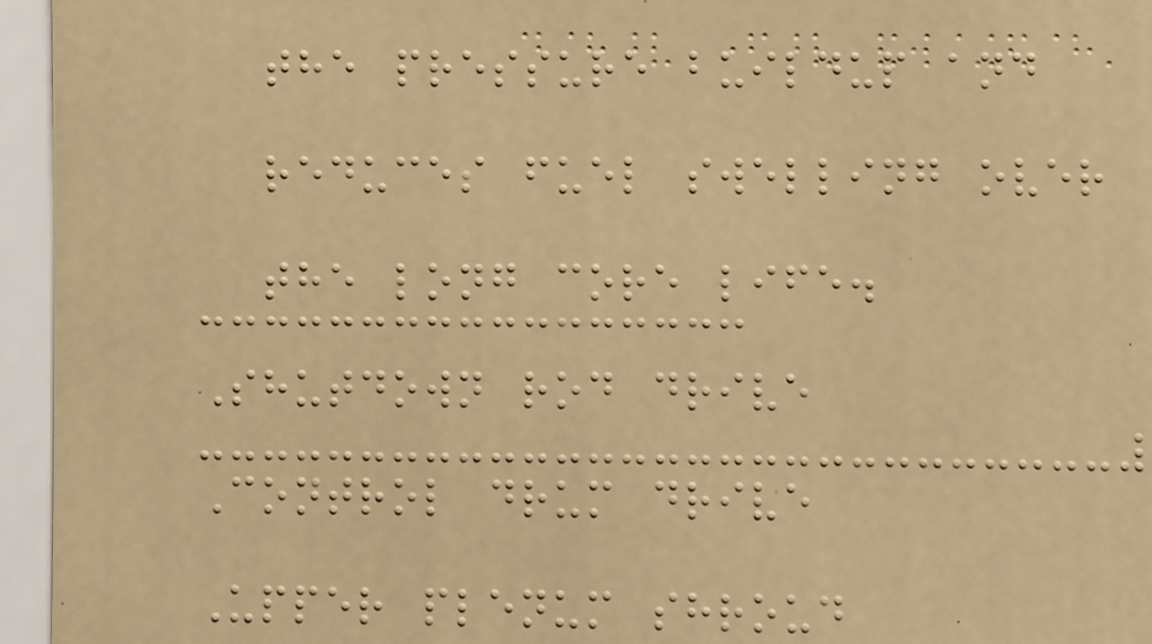the pressure buildup and
reduces fuel swelling over
the long core life.
Shutdown rod drive
Control drum drive
Upper plenum shroud
